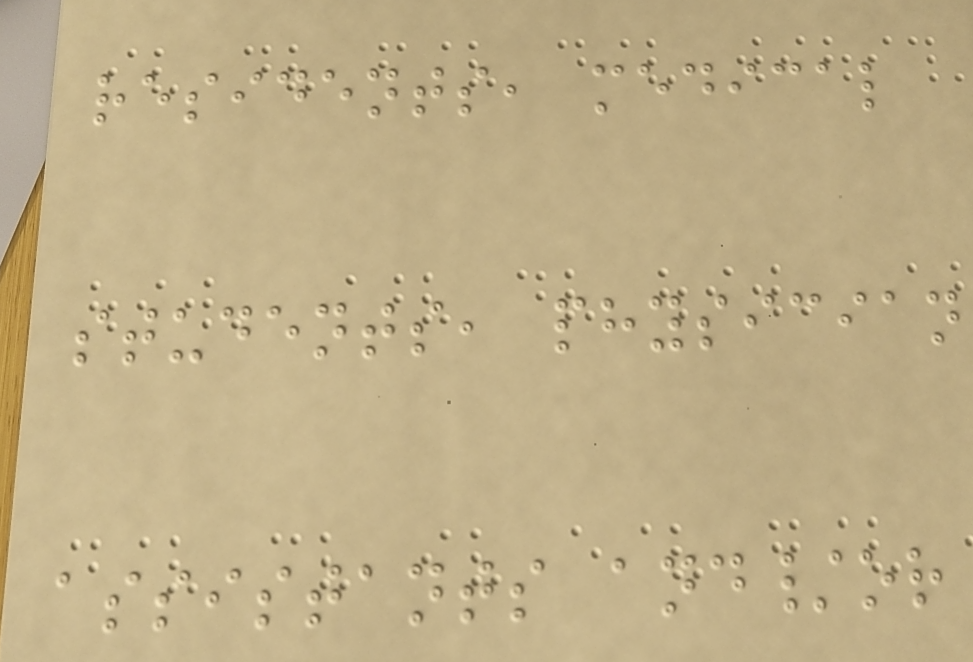residents, medical
students, physician
assistants and/or
